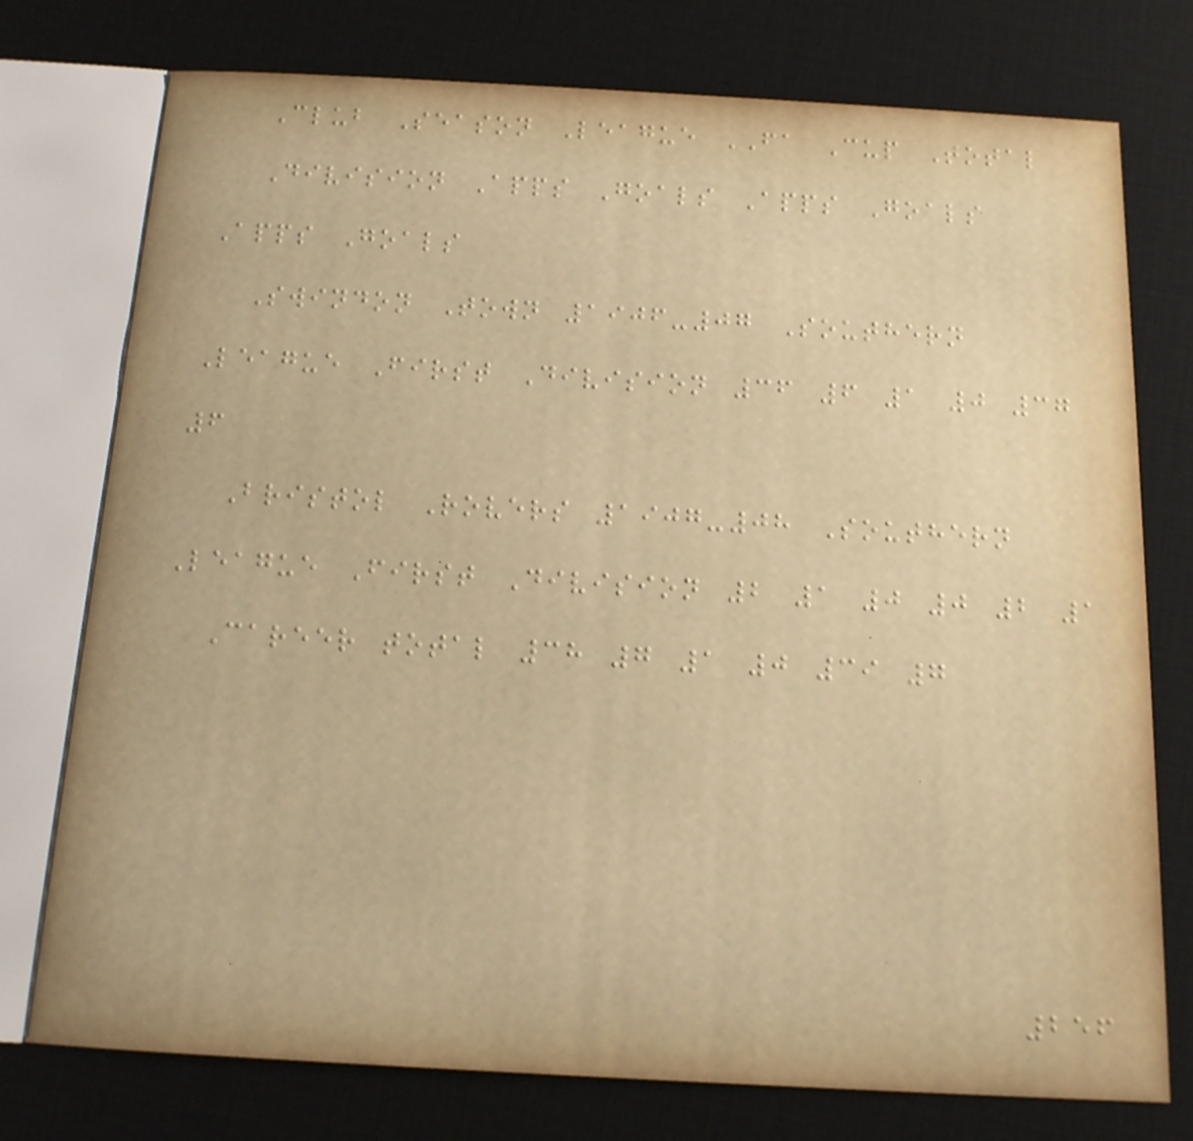Club Season League FA Cup Total
Division Apps Goals Apps Goals
Apps Goals
Swindon Town 1906-07 Southern
League First Division 36 6 1 0 37
6
Bristol Rovers 1907-08 Southern
League First Division 2 1 0 0 2 1
Career total 38 7 1 0 39 7
256
